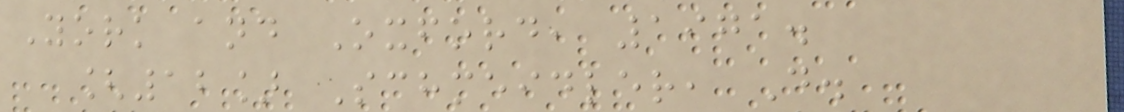York and Oxford, 1971.
[12] Schmeidler, D.
